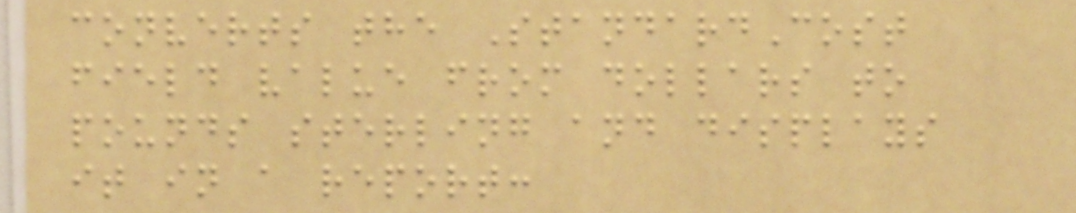converts the StandardCost
field value from dollars to
pounds sterling and displays
it in a report:
